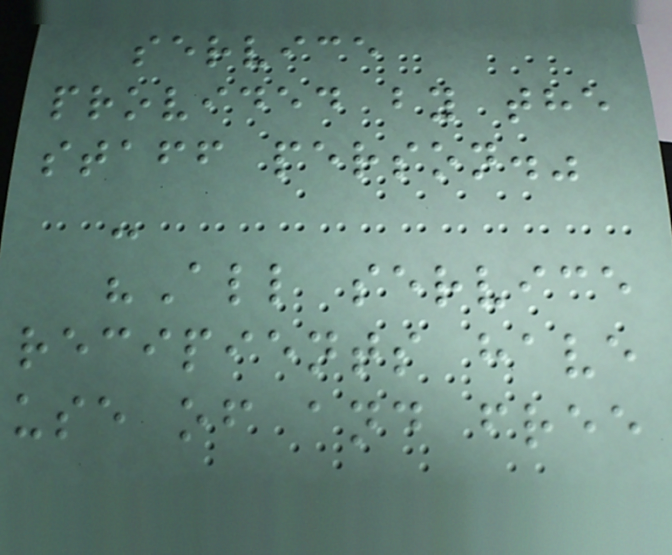service
provided by the
staff person."
-
"All service
recipients have
use of and free
